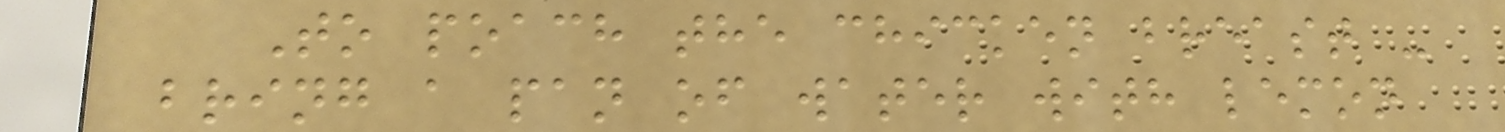To poach the chicken breast -
bring a pan of water with lemon
